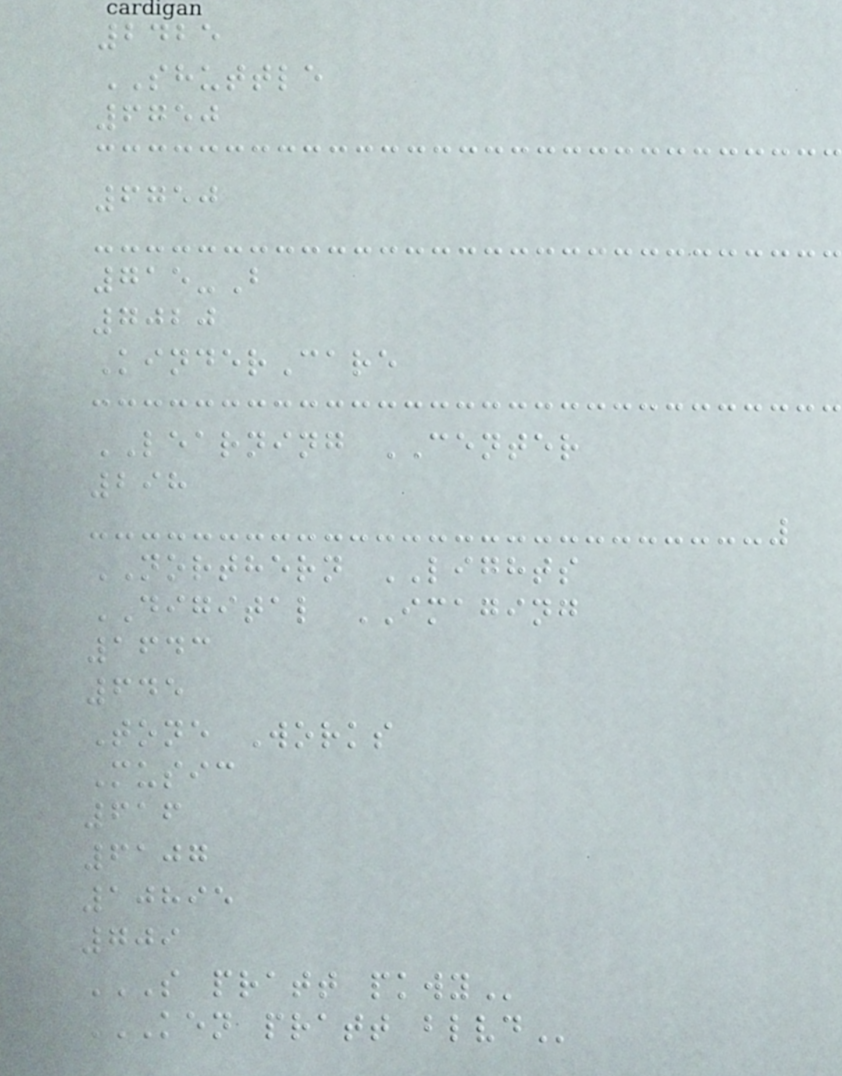2425
SHUTTLE
6750
6750
715-B
7020
KinderCare
LEARNING CENTER
298
NORTHERN LIGHTS
DIGITAL IMAGING
1643
645
Tone Works
Music
616
6107
10895
709
S PRATT PKWY
KEN PRATT BLVD
